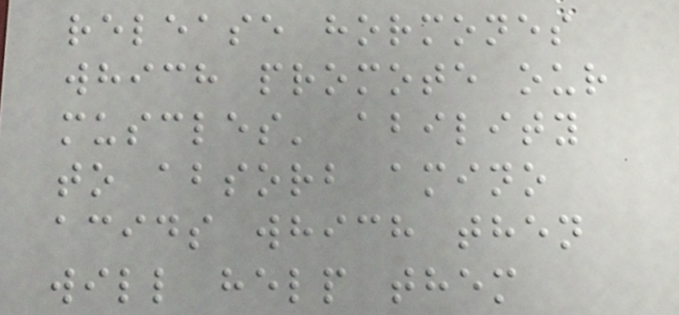release hormones
which promote our
muscles' ability
to absorb amino
acids which then
will help them
